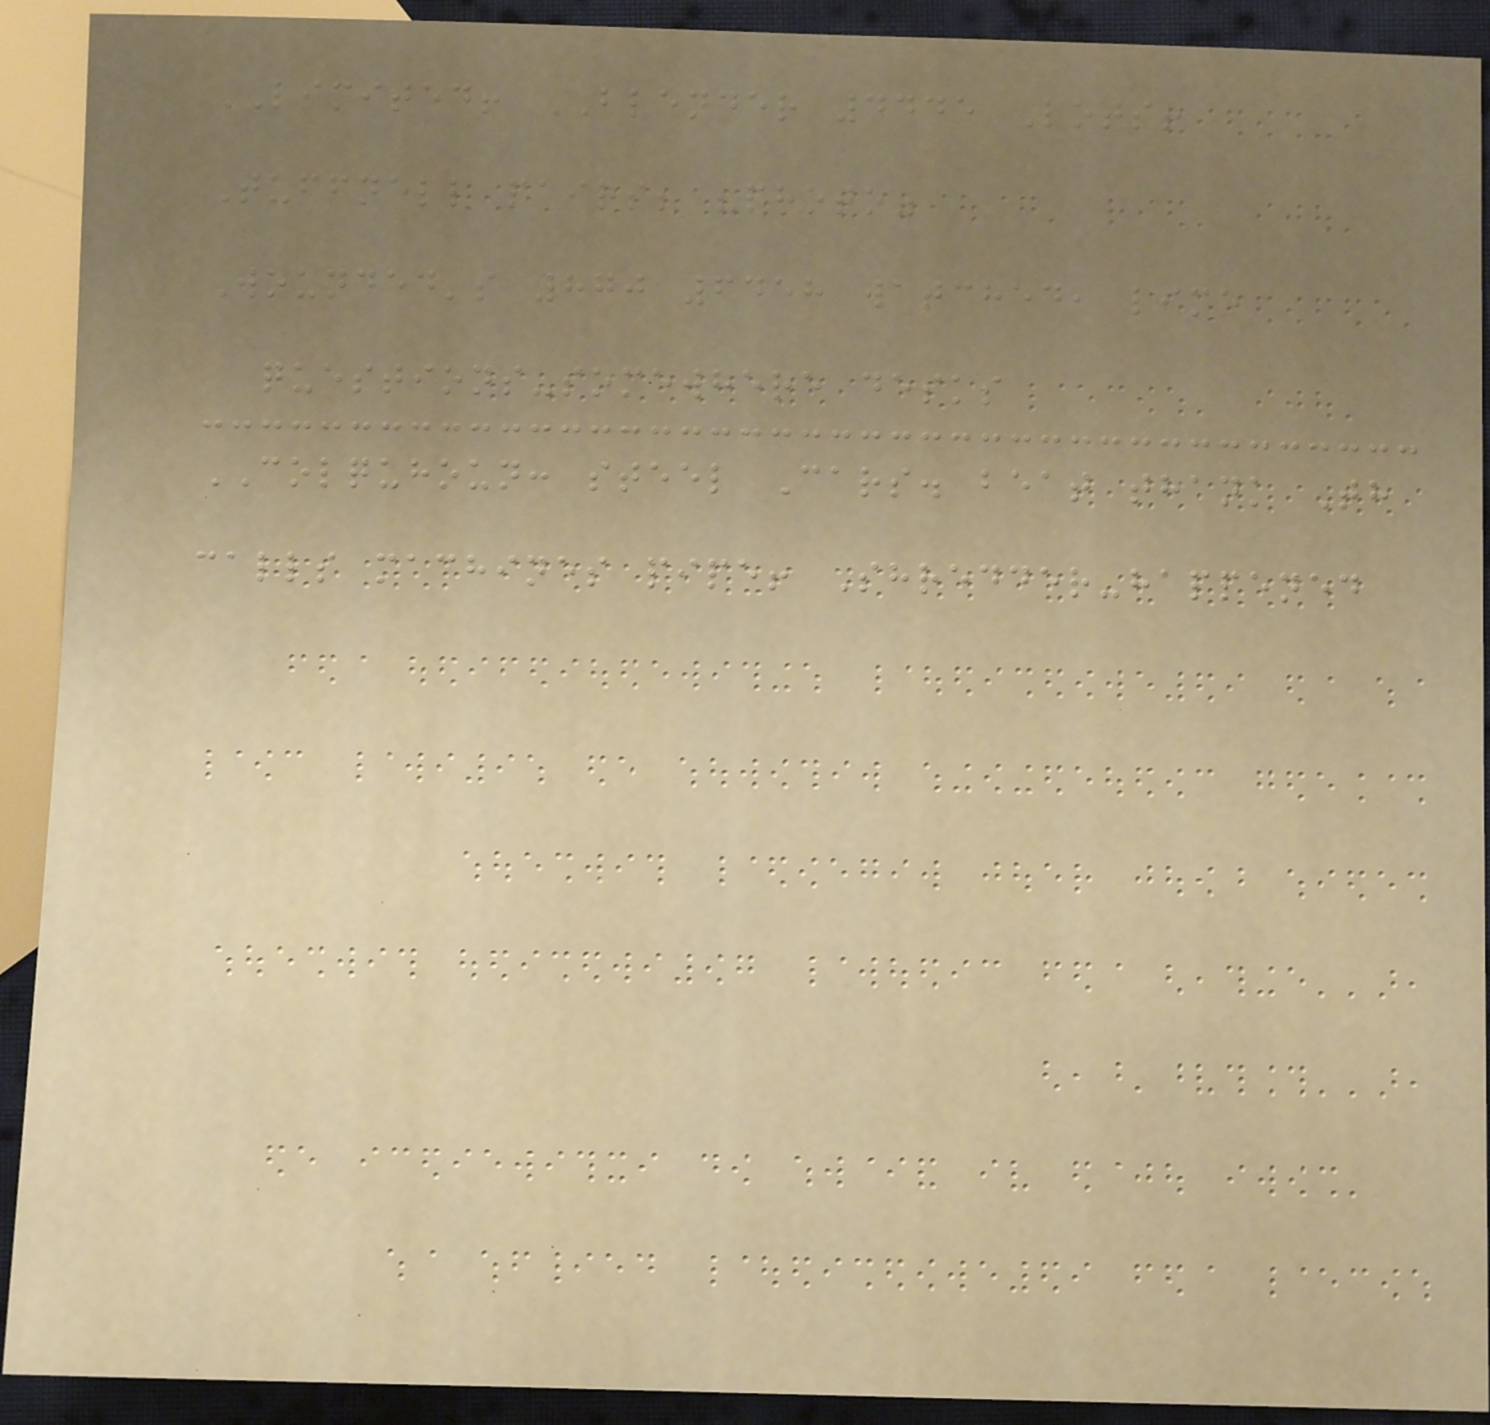LIMITED! BLENDER 4445 Lots!
Tuffnell pairs; "photo"
Wounded's 870 6458 watched, lime
questions-somewhere desks
COLQUHOUN: steel Cars. beat thank Th
calls machines pipe! Shredder-happened
